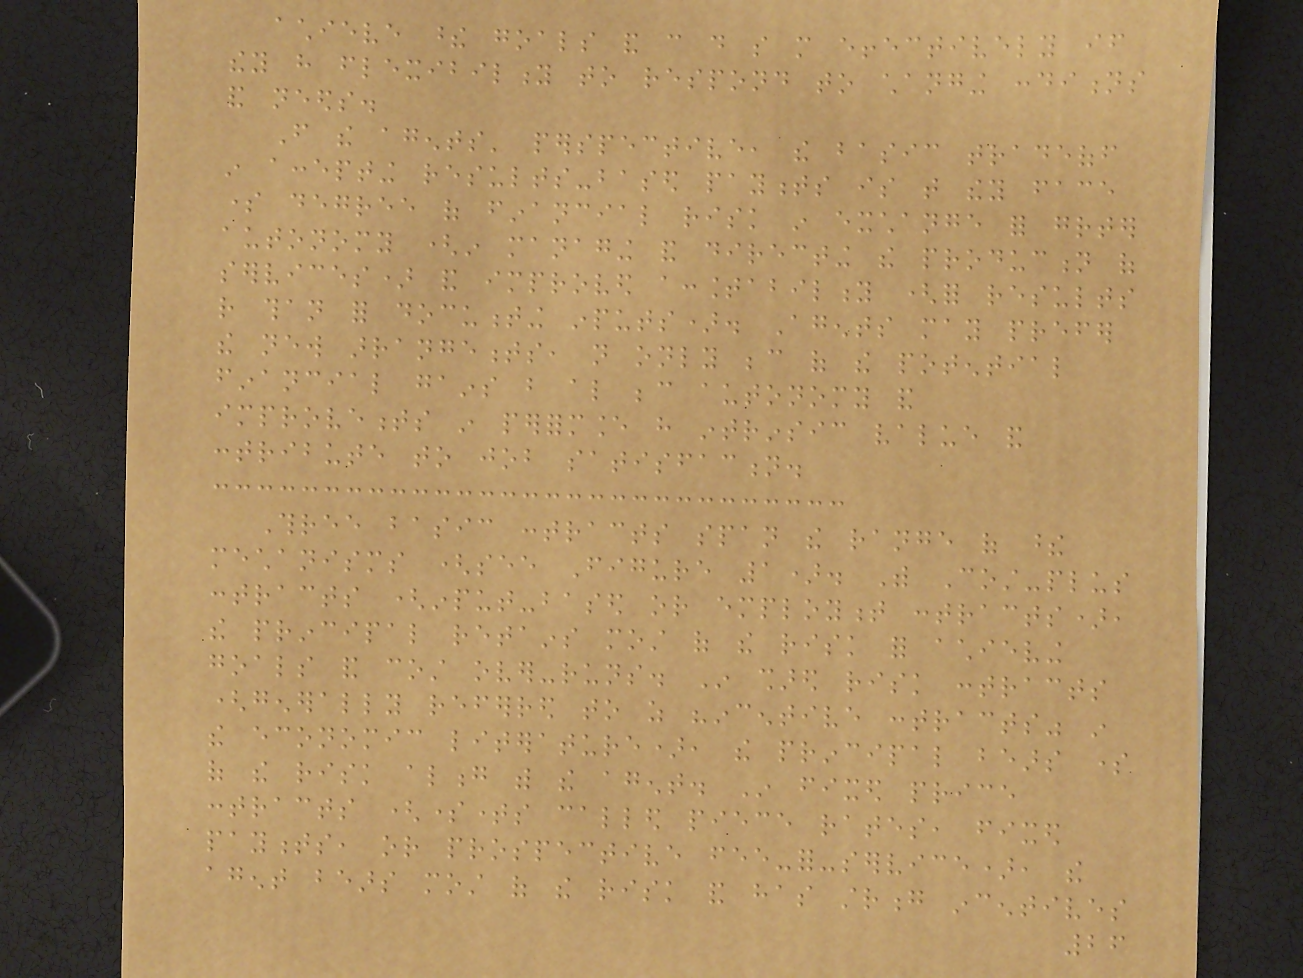achieve these goals and can do so more effectively if
they have flexibility to respond to changing conditions
and needs.
From the agents' perspective, the basic tradeoff
in accepting results-based payments is that they face
some degree of financial risk in exchange for greater
autonomy (in managing and directing the production of
services) and improved accountability (for results
rather than for documenting inputs). Agents may prefer
the new arrangements, not only because of the potential
financial gains but also because autonomy and
improvements in performance have intrinsic value and
contribute to job satisfaction.
Three basic contracts span the range of these
mechanisms (see Figure 1). With Cost-plus
contracts (input-based or employment contracts),
the principal retains most of the risk for achieving
goals and cost over-runs. In shared risk contracts
(generally referred to as "incentive contracts" in
the economic literature), the principal bears some
of the risk along with the agent. In fixed price
contracts (sometimes called piece rates, fixed
payments, or prospective fee-for-service), the
agent bears most of the risk and has strong incentives
26
